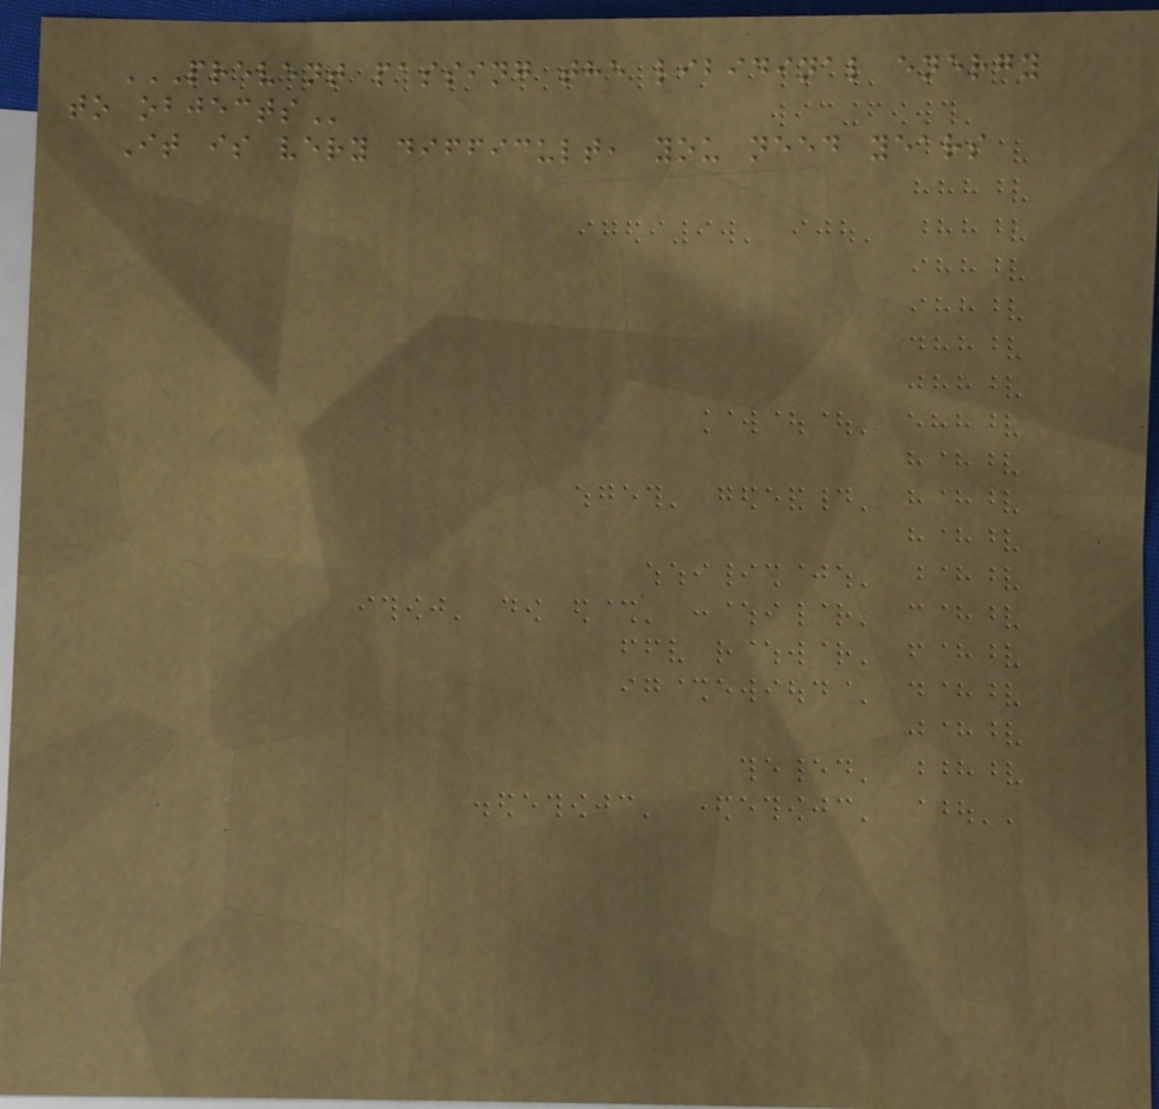PREVENT PASSING THE LIBIDINAL ENERGY
TO OBJECTS
It is very difficult, you need years
